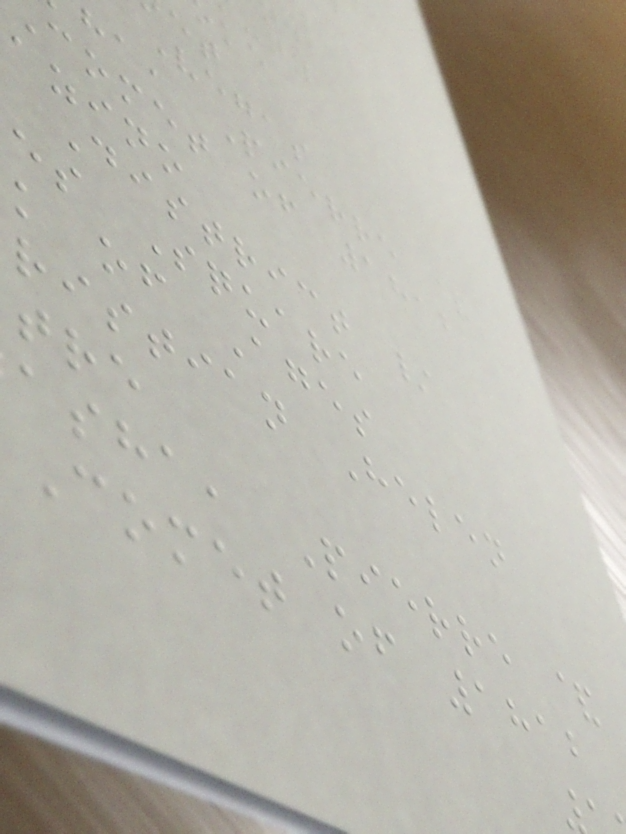Vegas
ha, Pierre &
comet of 1812
azino
District /
es Square
k of Ages
ristian Helen
asha, Pierre &
Comet of 1812
